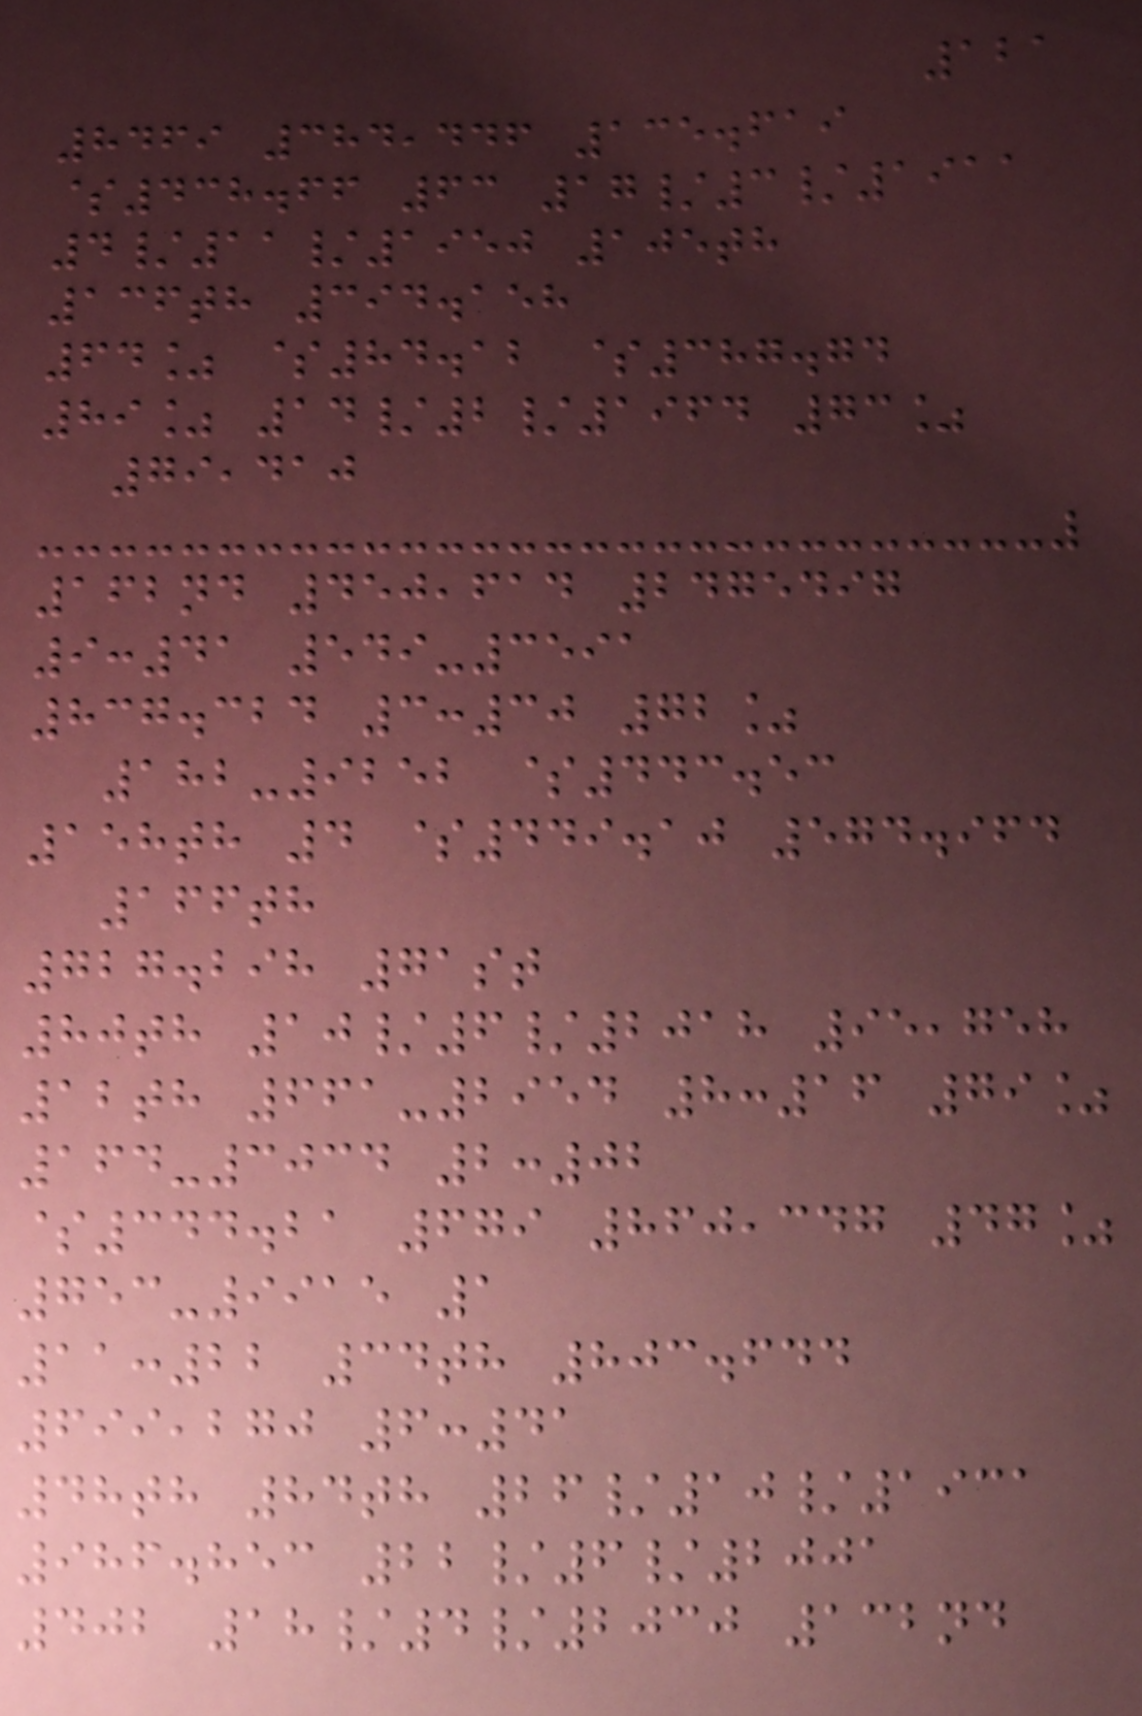121
8469 384,446 135.619
$438.66 63 17/3/1911
4/11/1950 105th
136th 394.158
64% $84.12 $387.74
89% 14/2/1964 73%
79,410
162nd 450,614 2475497
9:41 549-3591
837.324 3:30 72%
182-9252 $443.53
158th 4 $449.10 574.964
166th
727.298 71st
80th 10/6/2018 95,758
12th 661-2954 8:16 79%
164-3034 2:02
$344.21 679 860,347 47%
753-9915 1
11:22 34th 803.644
699,270 6:41
48th 84th 26/10/1931
986.853 22/6/2001
402 18/4/2030 132nd
